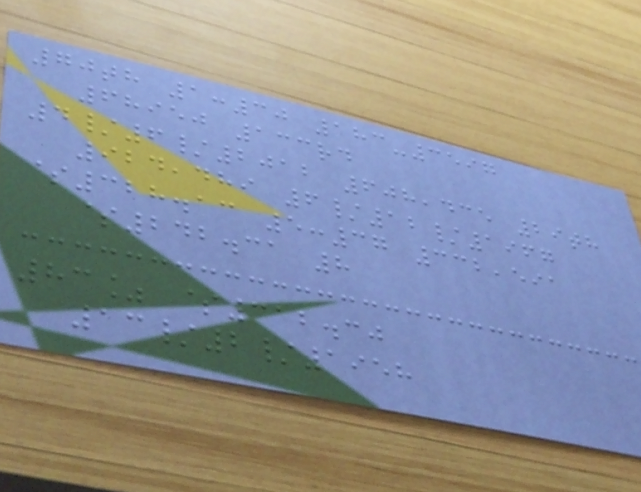70th 1:30 183-3597
68950 133rd
4/6/2012 608,435 29th
924,489 6/12/1967
$328.13 5:37 332,591
$242.31 8
83% $312.30
13/2/1958
